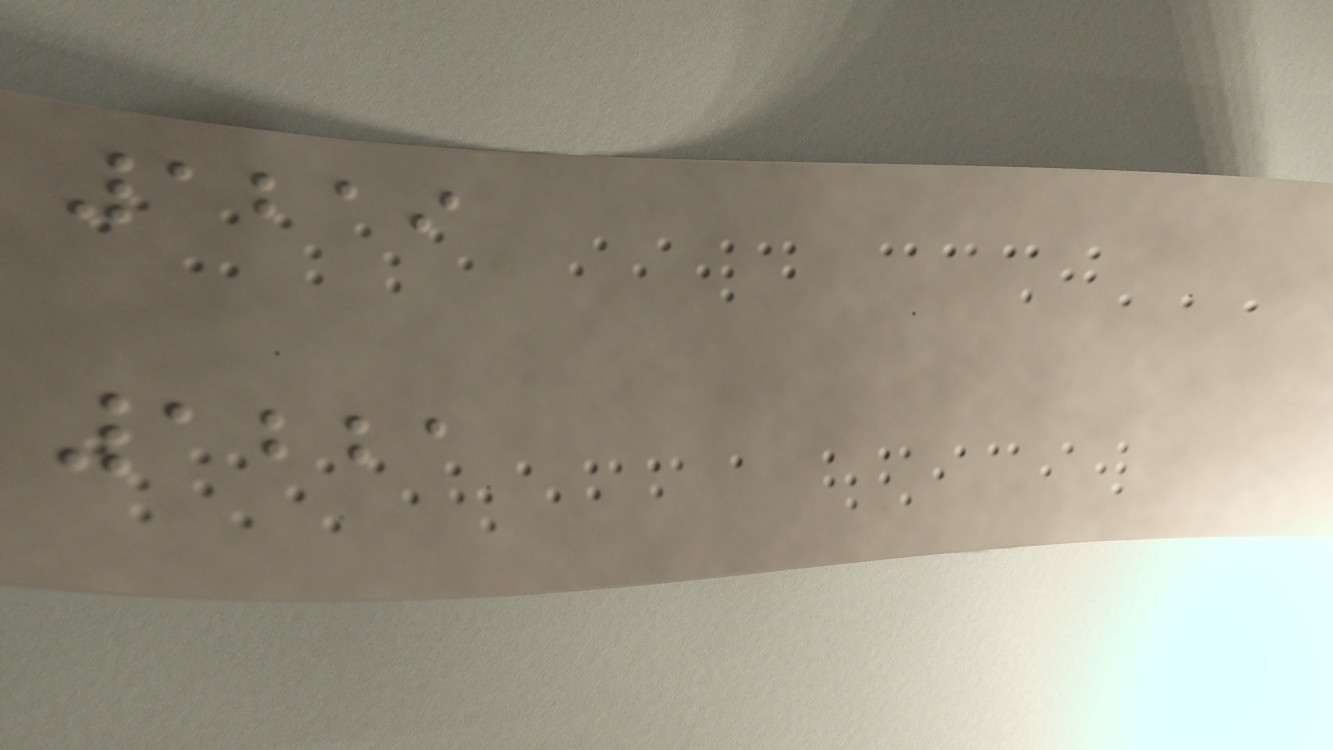1219
1221
